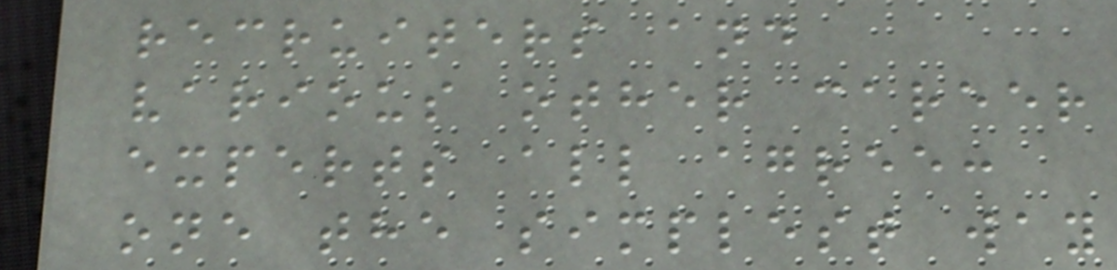recruiters and
various other career
experts all agree:
one the simplest way
